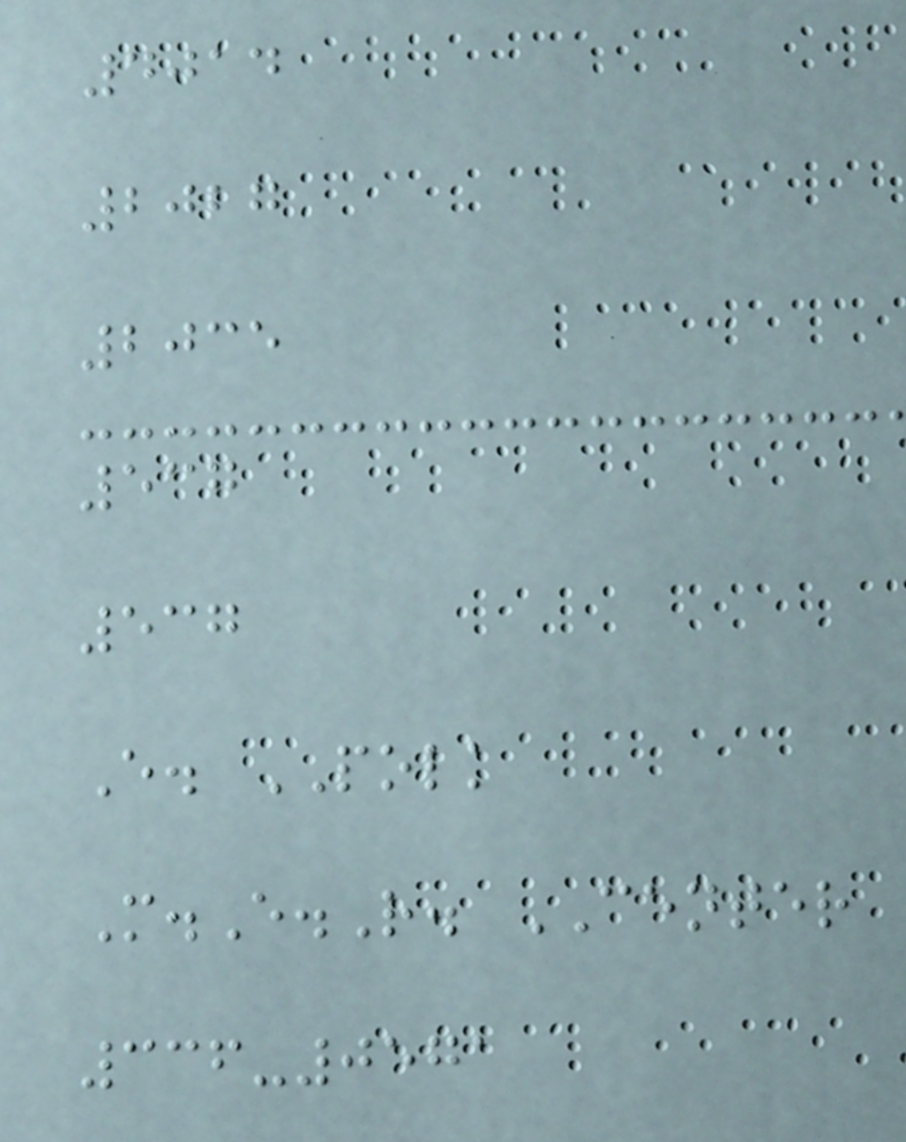4014
2027
2035
537
537
E. POLK
M.E.R. CENTER
336-0571
